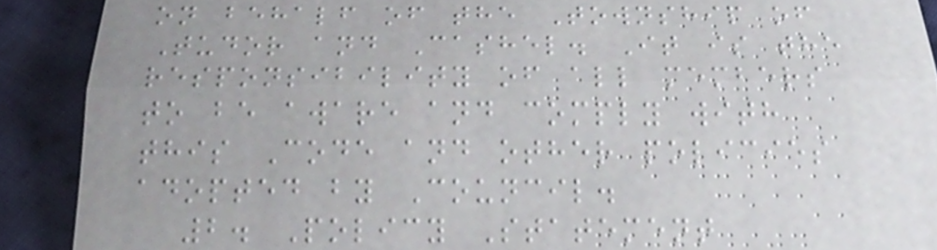on behalf of the Township of
Tudor and Cashel. It is the
responsibility of all members
to be aware and comply with
this Code and other policies
adopted by Council.
2. Policy Statement
